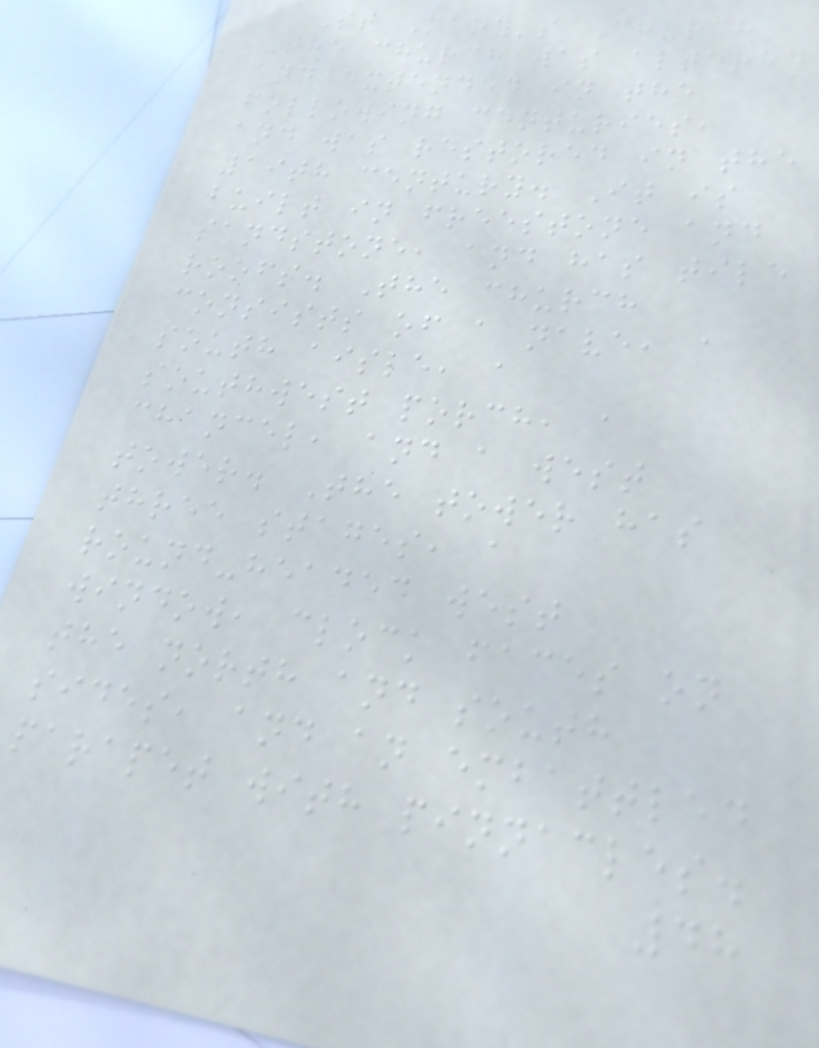St Mary's Church
The church was altered
and extended in the
following centuries,
and was restored in the
19th century. It is
built in freestone and
sandstone, and has tile
roofs. The church
consists of a nave, a
south aisle, a
southwest porch, a
chancel, and a west
tower. The tower has
three stages, a
round-headed west
window, clock faces on
the north and south
sides, and an embattled
parapet with pinnacles.
48
